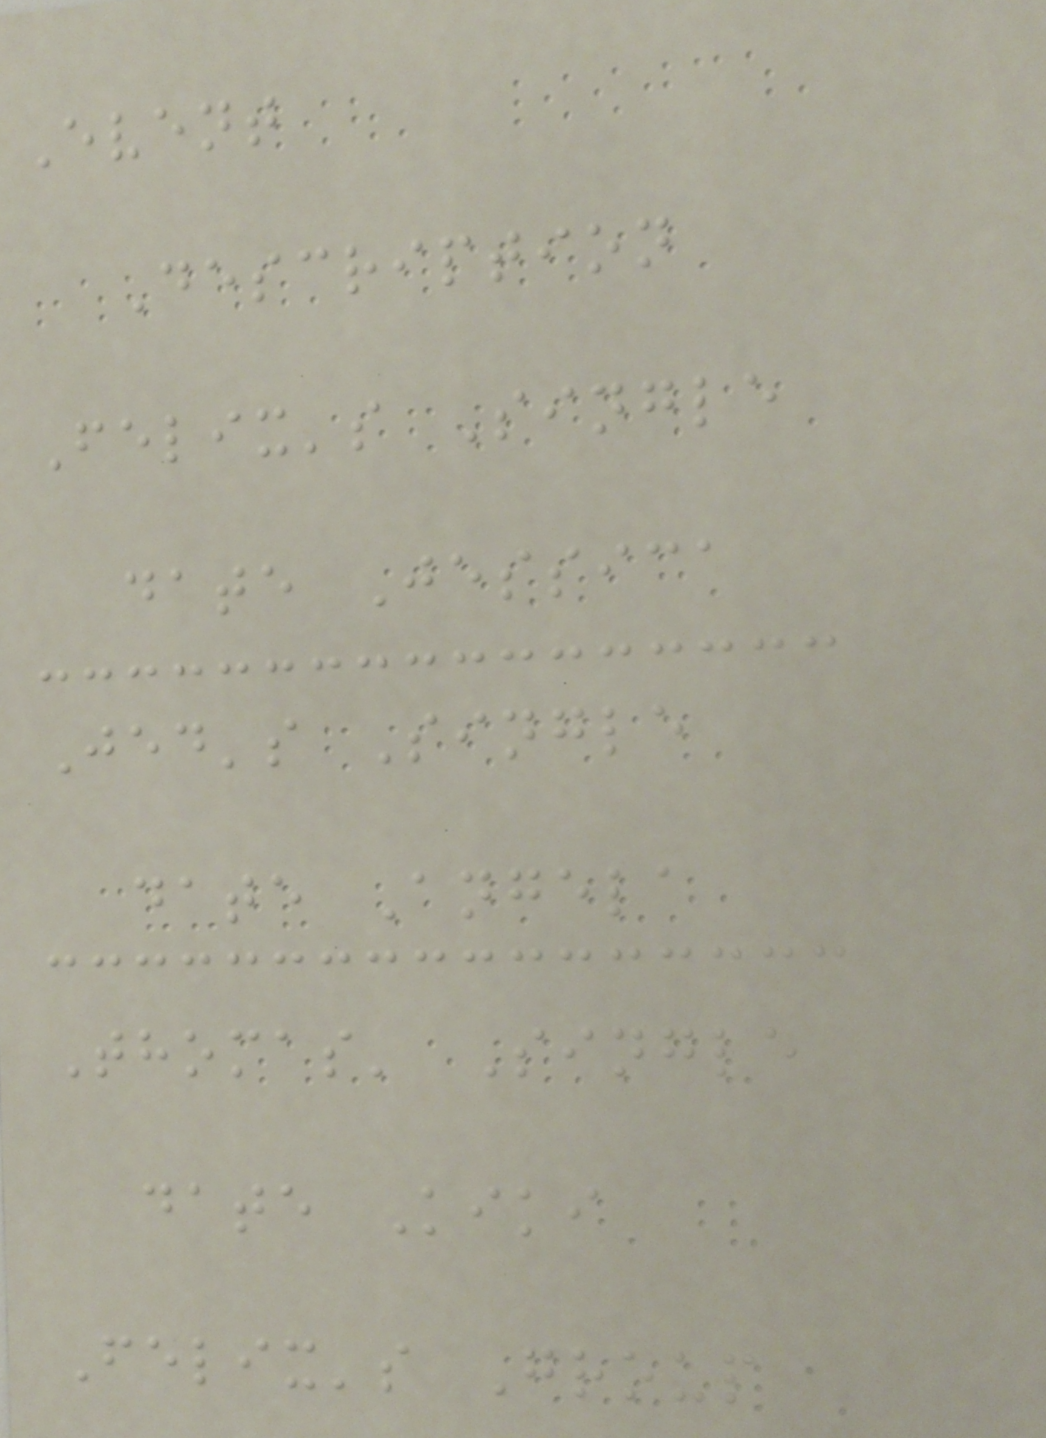Event
Description
Felix's Single
date Jessica
Jed's Single
date Angela
Thomas' Single
date Kiki
Felix's Group
